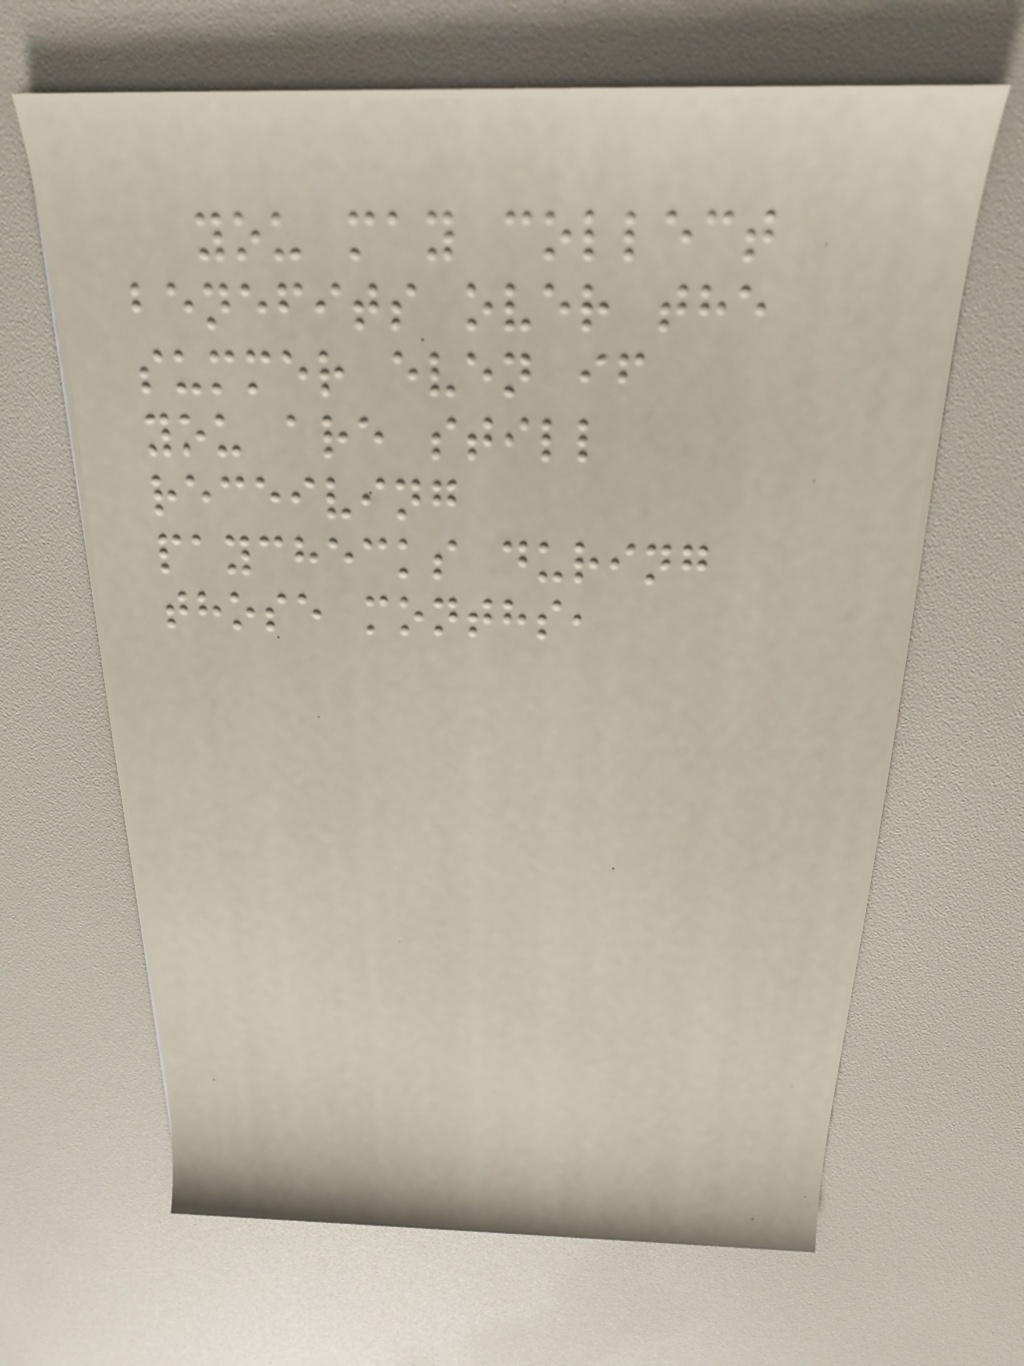you may collect
benefits over the
summer even if
you are still
receiving
paychecks during
those months,
